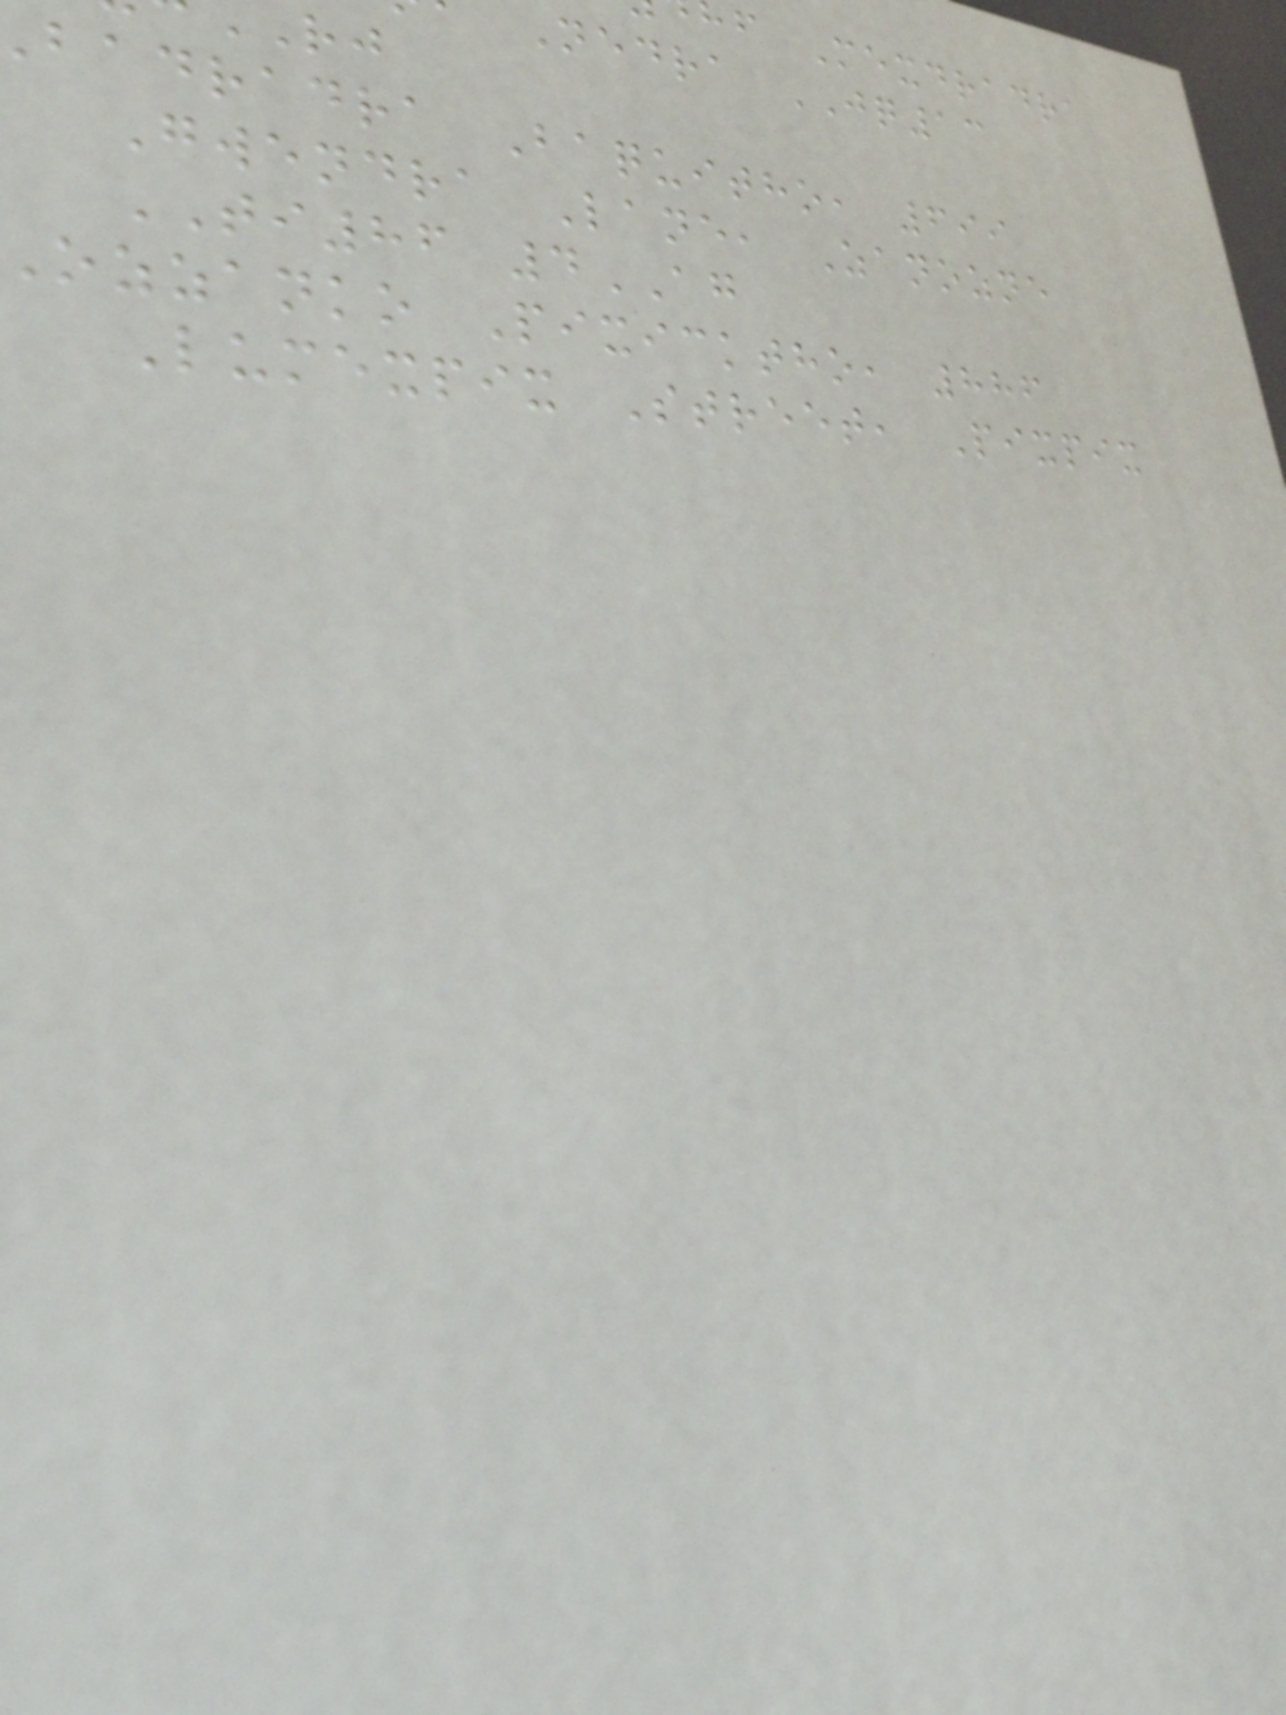f Mexdradra
Nedra JQ13
badradra Baquitho, 699
Gwendra Lane, Zanozne
TI86 4AG
ozzanko Pixicktho, 886
Lumexpix Street, Pixpix
